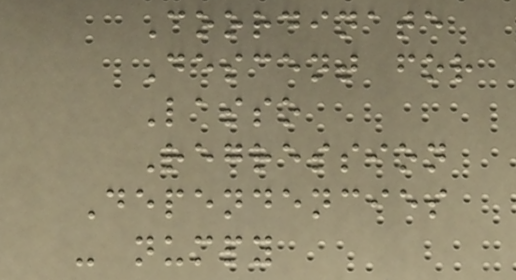Coordinate
Descent for
Lasso
Regression
Dependencies
- numpy
